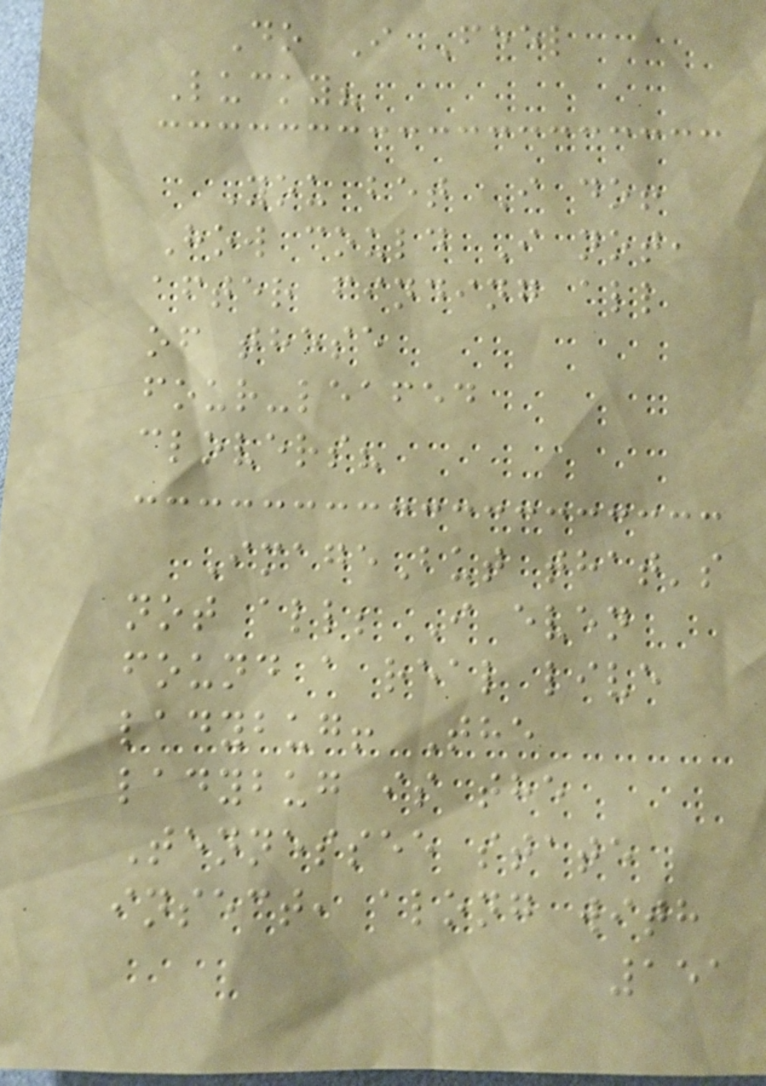Do I Feel
Lucky?
You bet I do!
How could I not,
after finding all
of these
four-leafed
clovers?
ImageBut that's
not all; I even
found a real live
ladybug! The
ladybug is the
Tennessee state
insect, along with
151
